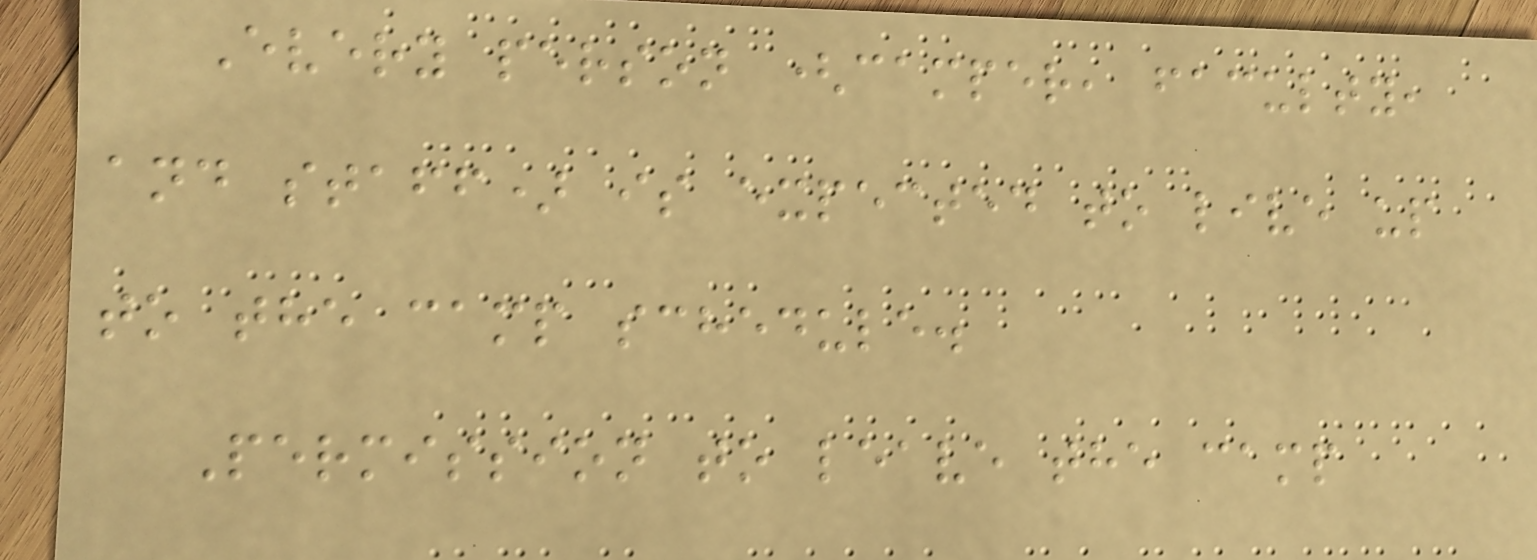Every person (camper, faculty,
and staff) is expected to live up
to the camp schedule.
Permission to leave the camp
